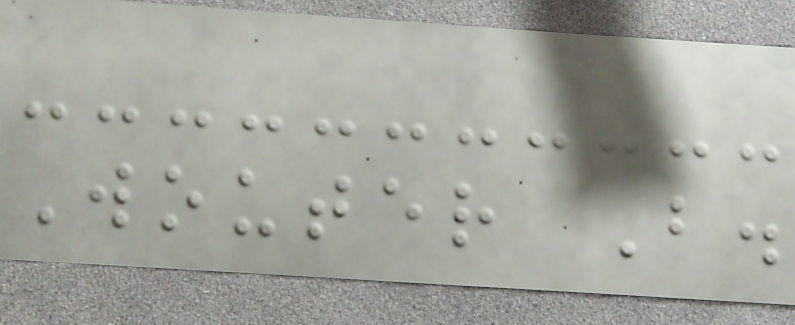Wouter B.
